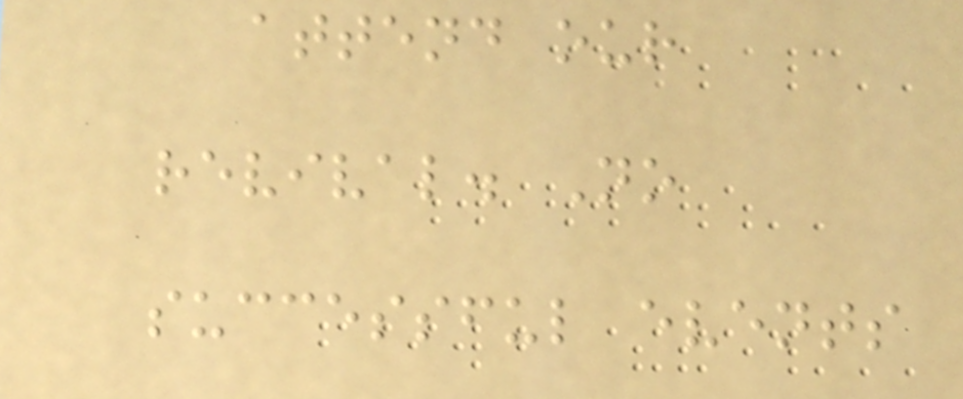attend our
revival. No
successful events
